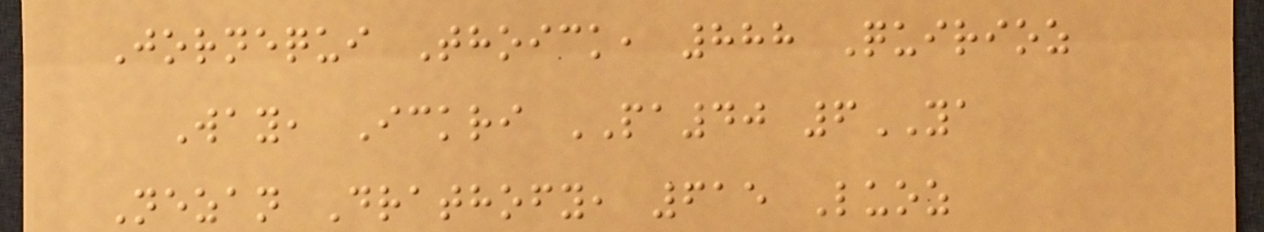Jornequi Thoick, 888 Quirioz
Way, Ickri PA40 6YA
Nezan Drathofy, 615 Luoz
